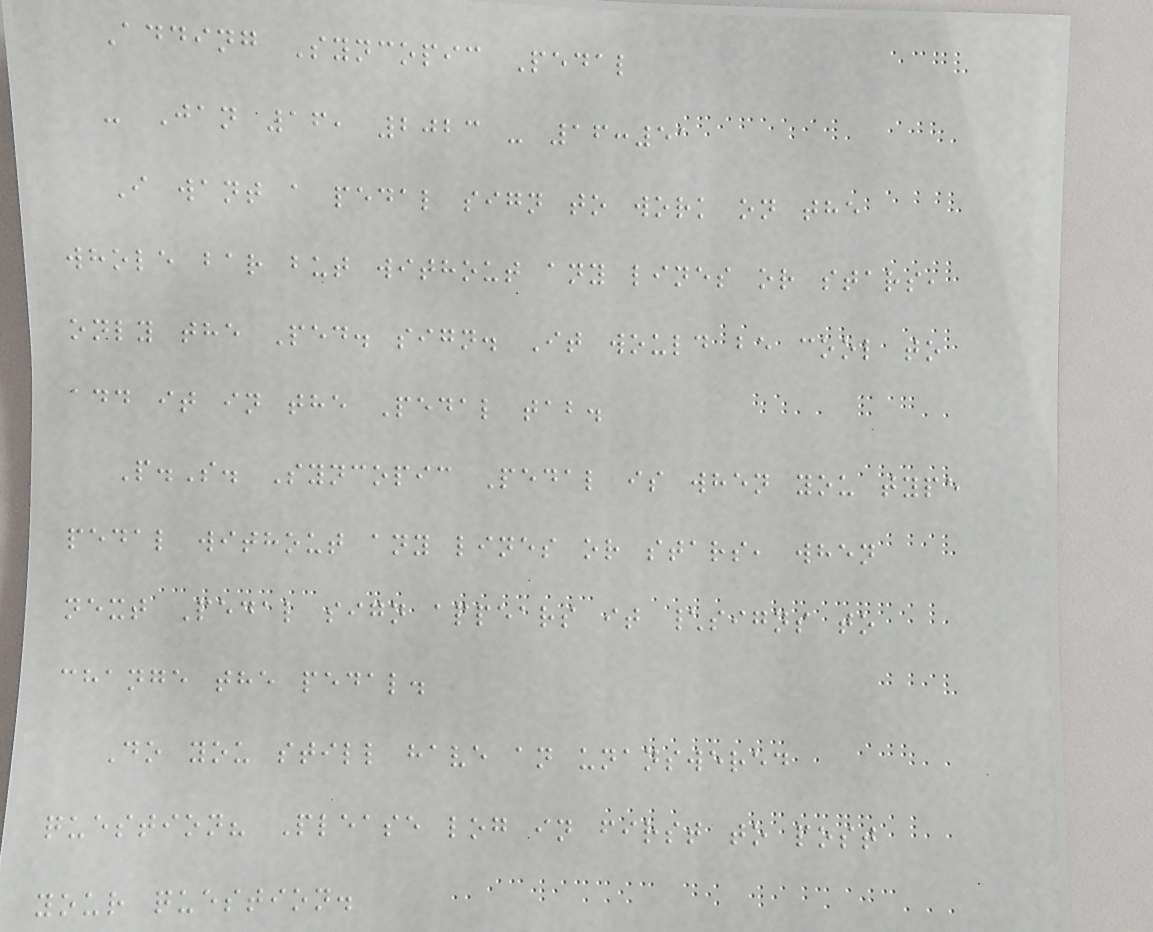Adding Syncopic Pedal
- Jan 16, 2023 - 16:51
I want a pedal sign to work on the
whole bar but without any lines or stars,
only the Ped. sign. It would be cool to
add it in the Pedal tab.
P.S. Syncopic Pedal is when you type
pedal without any lines or stars, when
next Pedal sign appears it \signs to
change the pedal.
Do you still have an unanswered
question? Please log in first to post
your question.
